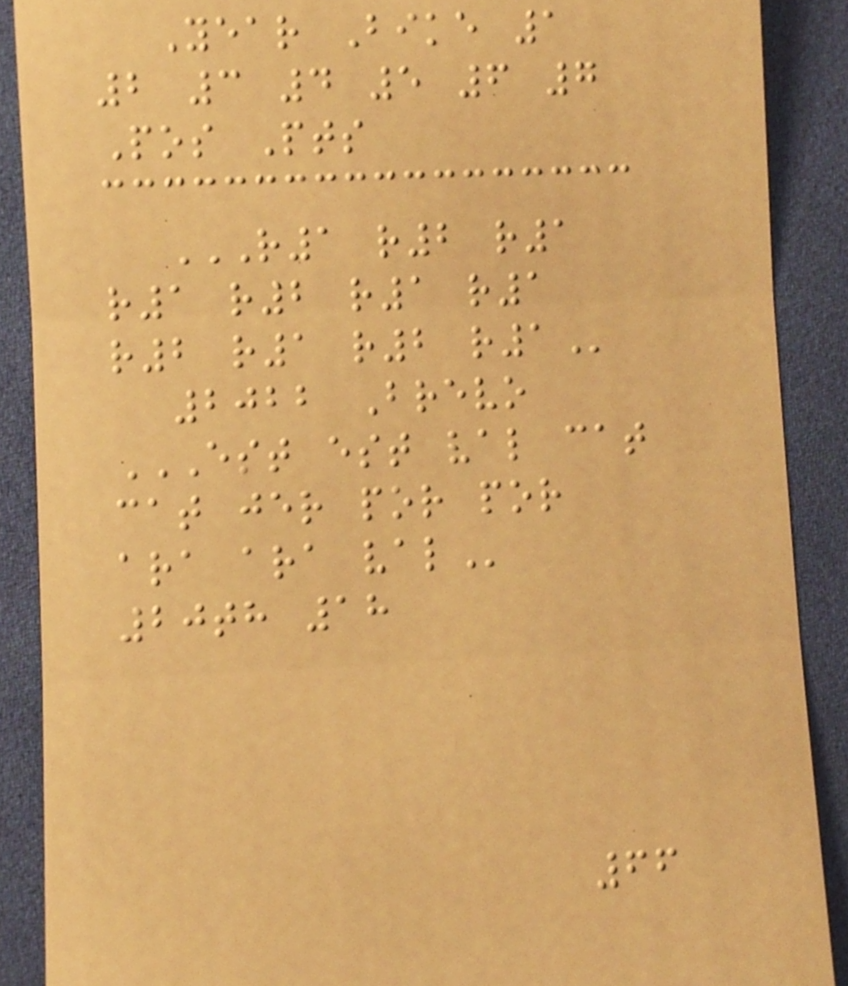Year Bike 1
2 3 4 5 6 7
Pos Pts
R1 R2 R1
R1 R2 R1 R1
R2 R1 R2 R1
2022 Brevo
EST EST VAL CAT
CAT JER POR POR
ARA ARA VAL
20th 18
66
